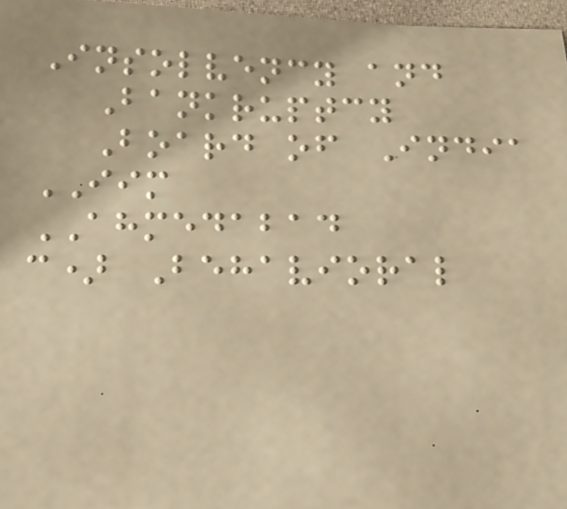Insolvency and
Bankruptcy
Board of India
IIM
AHMEDABAD
c) Behavioral
